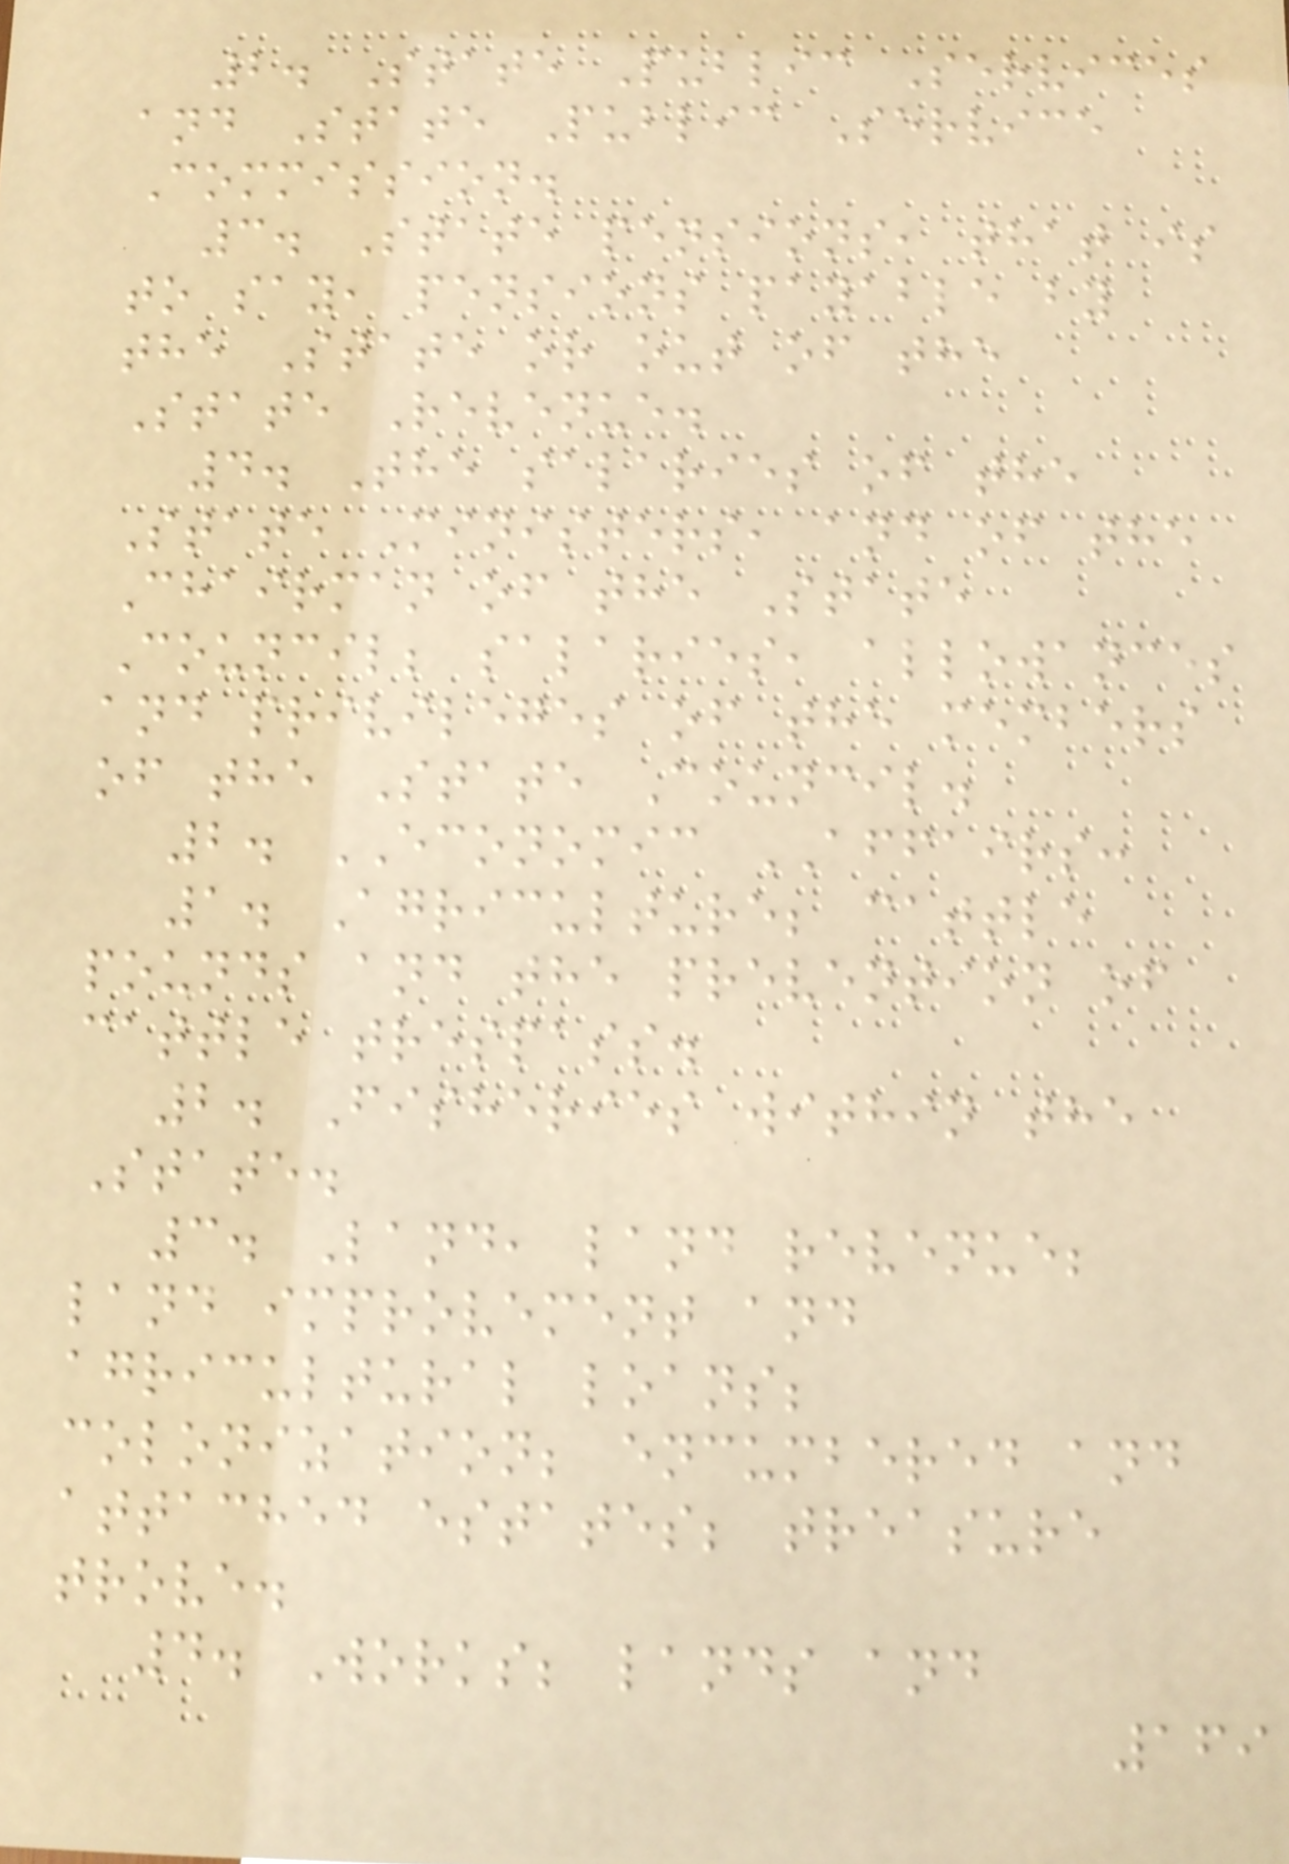2. State Public Services
and State Public Service
Commission.
3. State pensions, that is
to say, pensions payable by
the State or out of the
State Revenue.
4. The salaries of the
State Ministers, and of the
Chairman of the State
Council; salaries, allowances
and privileges of the members
of the State Council.
2. ECONOMIC AFFAIRS:
1. Agriculture; cattle
pounds and the prevention of
cattle trespass.
2. Fisheries within the
State.
3. Land, land revenue;
land improvement and
agricultural loans;
colonization; encumbered and
attached estates; treasure
trove.
4. Works; lands and
169
